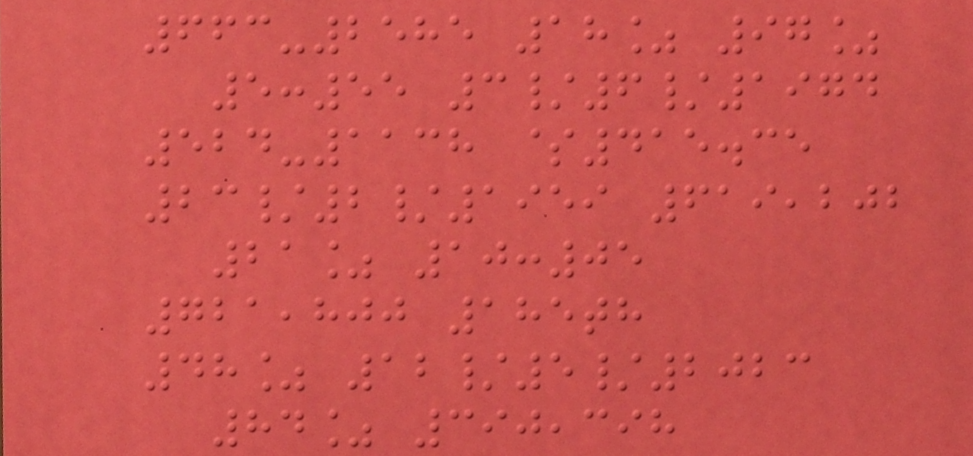663-2585 18% 97%
5:55 3/6/1974
524-1138 $415.35
23/2/1959 619,202
21% 10:05
721,800 185th
48% 12/5/2023
84% 390,398
